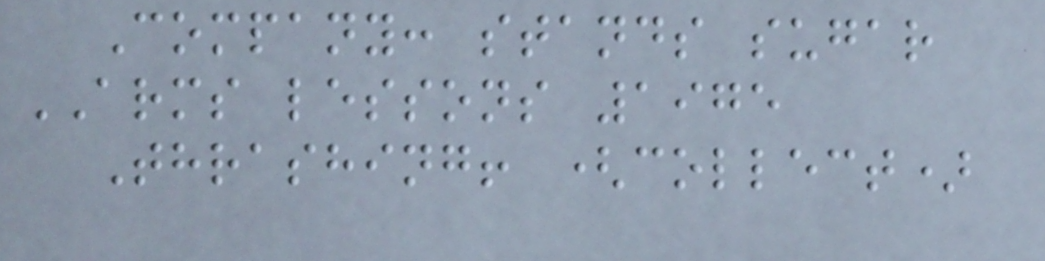Company: stands sugar
ARMS lessons 1975
Thrashing! (collect)
